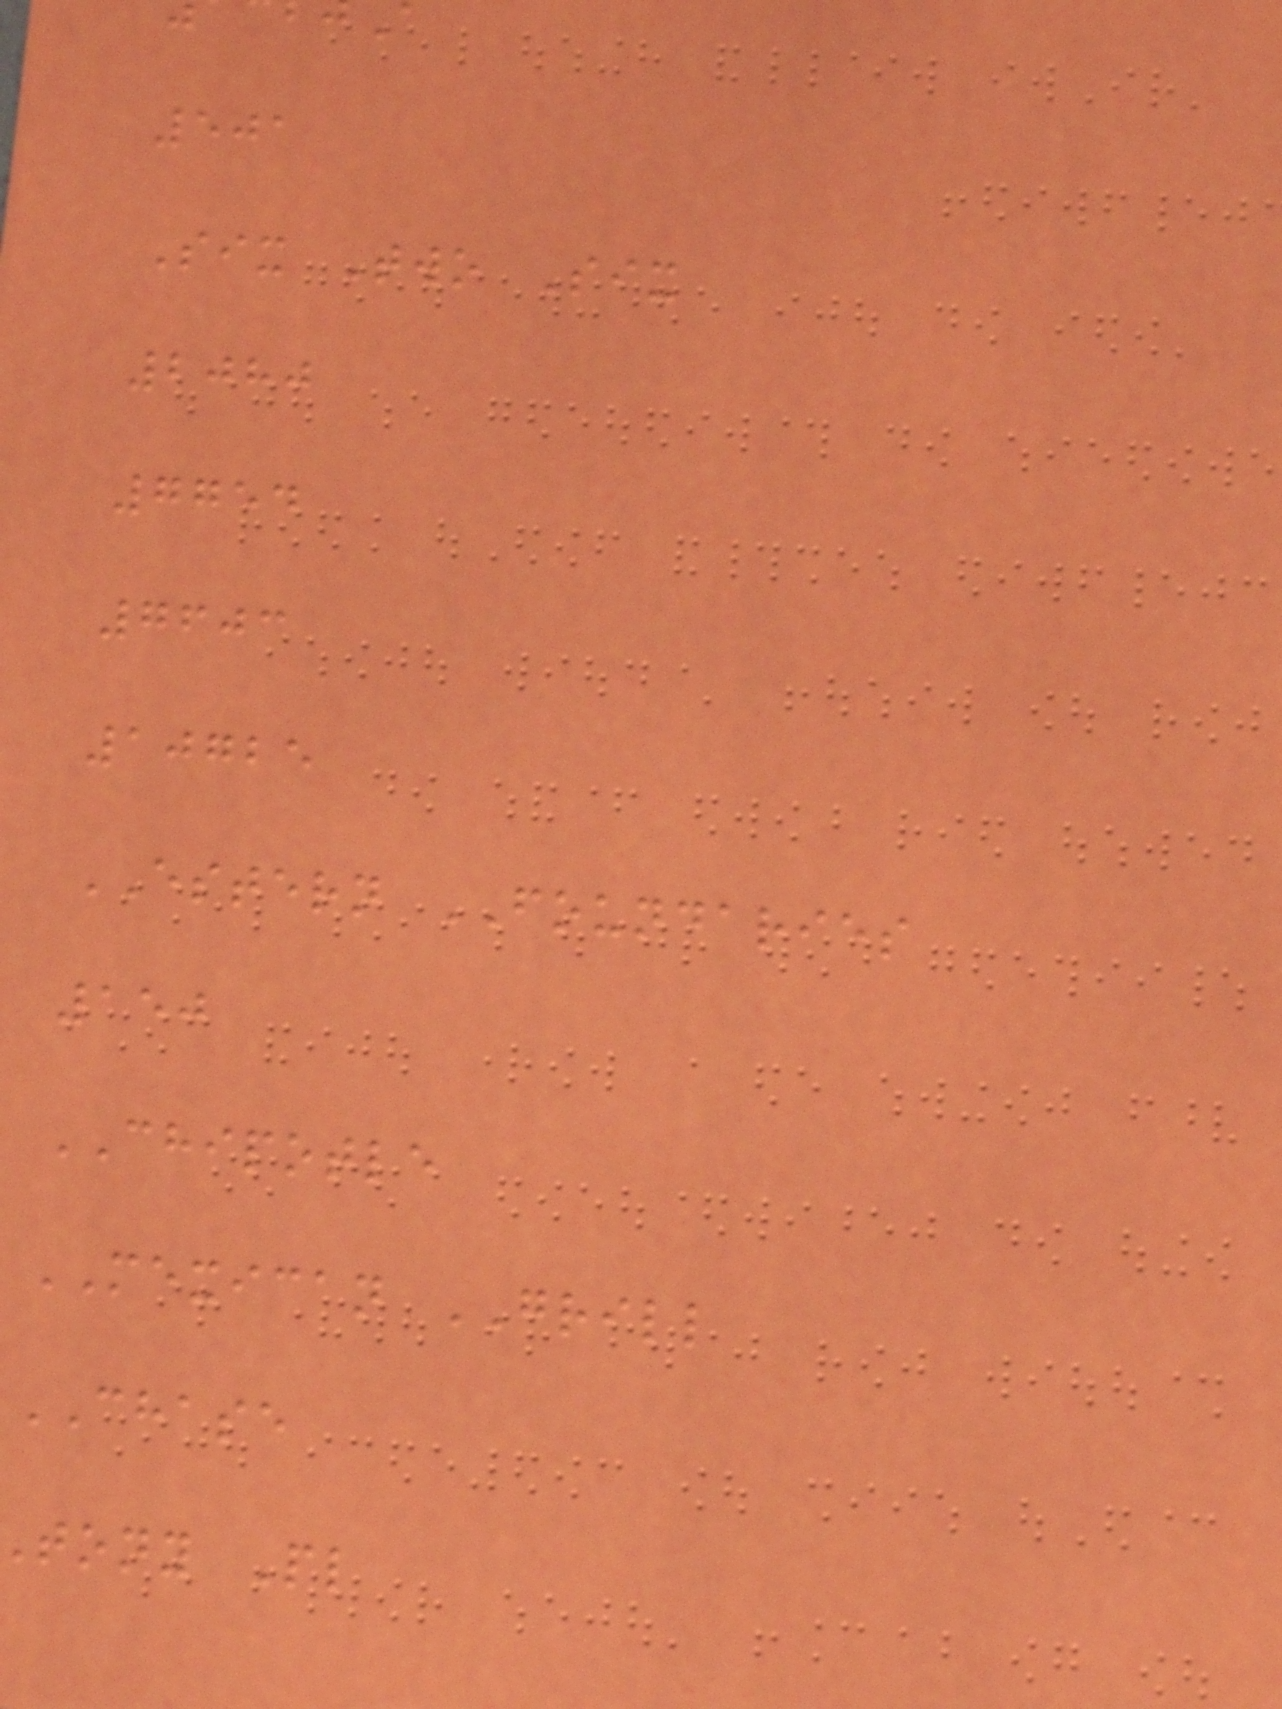501
Six Two Six
2080
7754
7603
10725
ESTERN FOUNDARIES
150
CHIPOTLE
MEXICAN GRILL
CHASE
tony Pl
